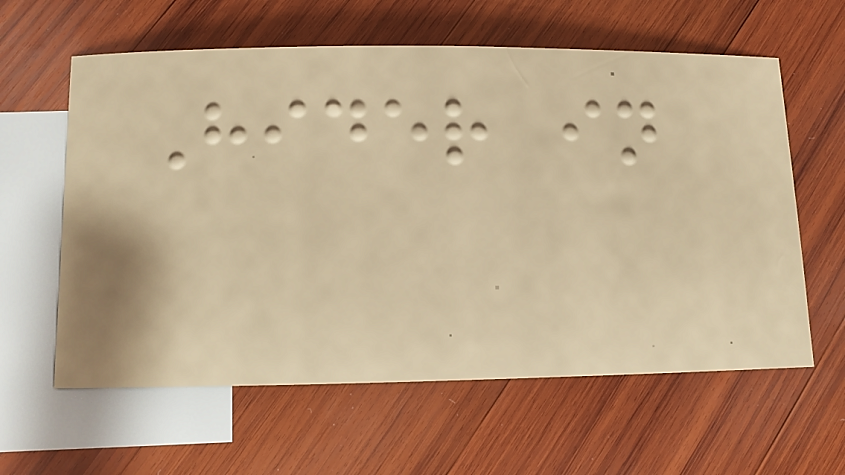Hider in
